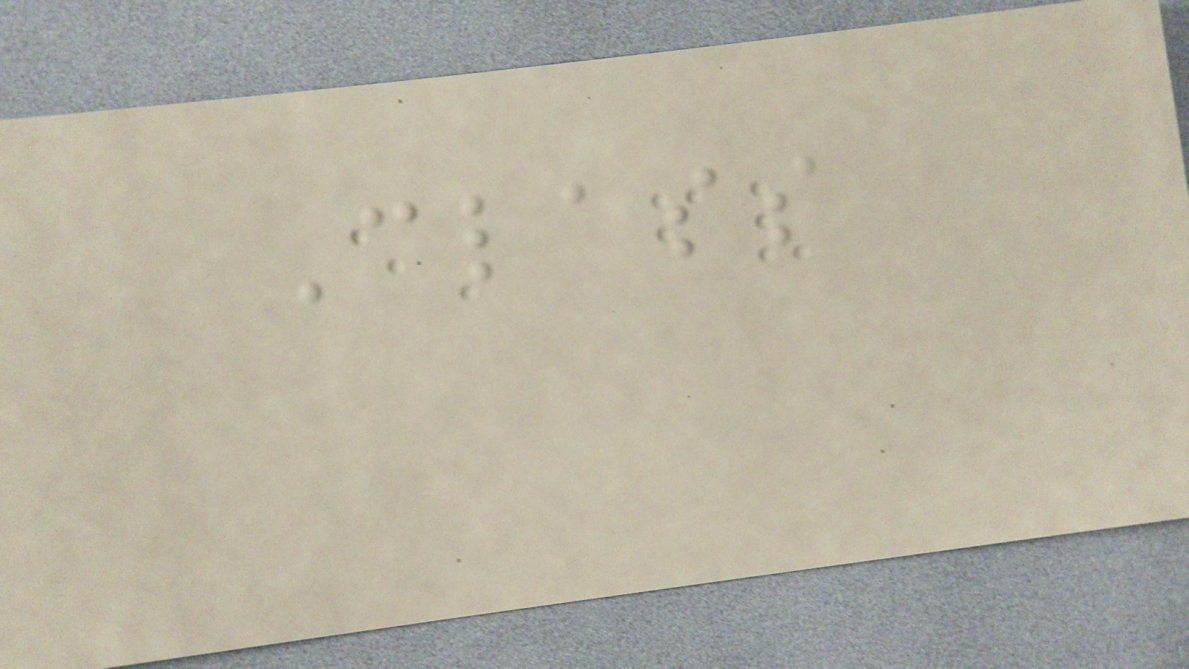Class
